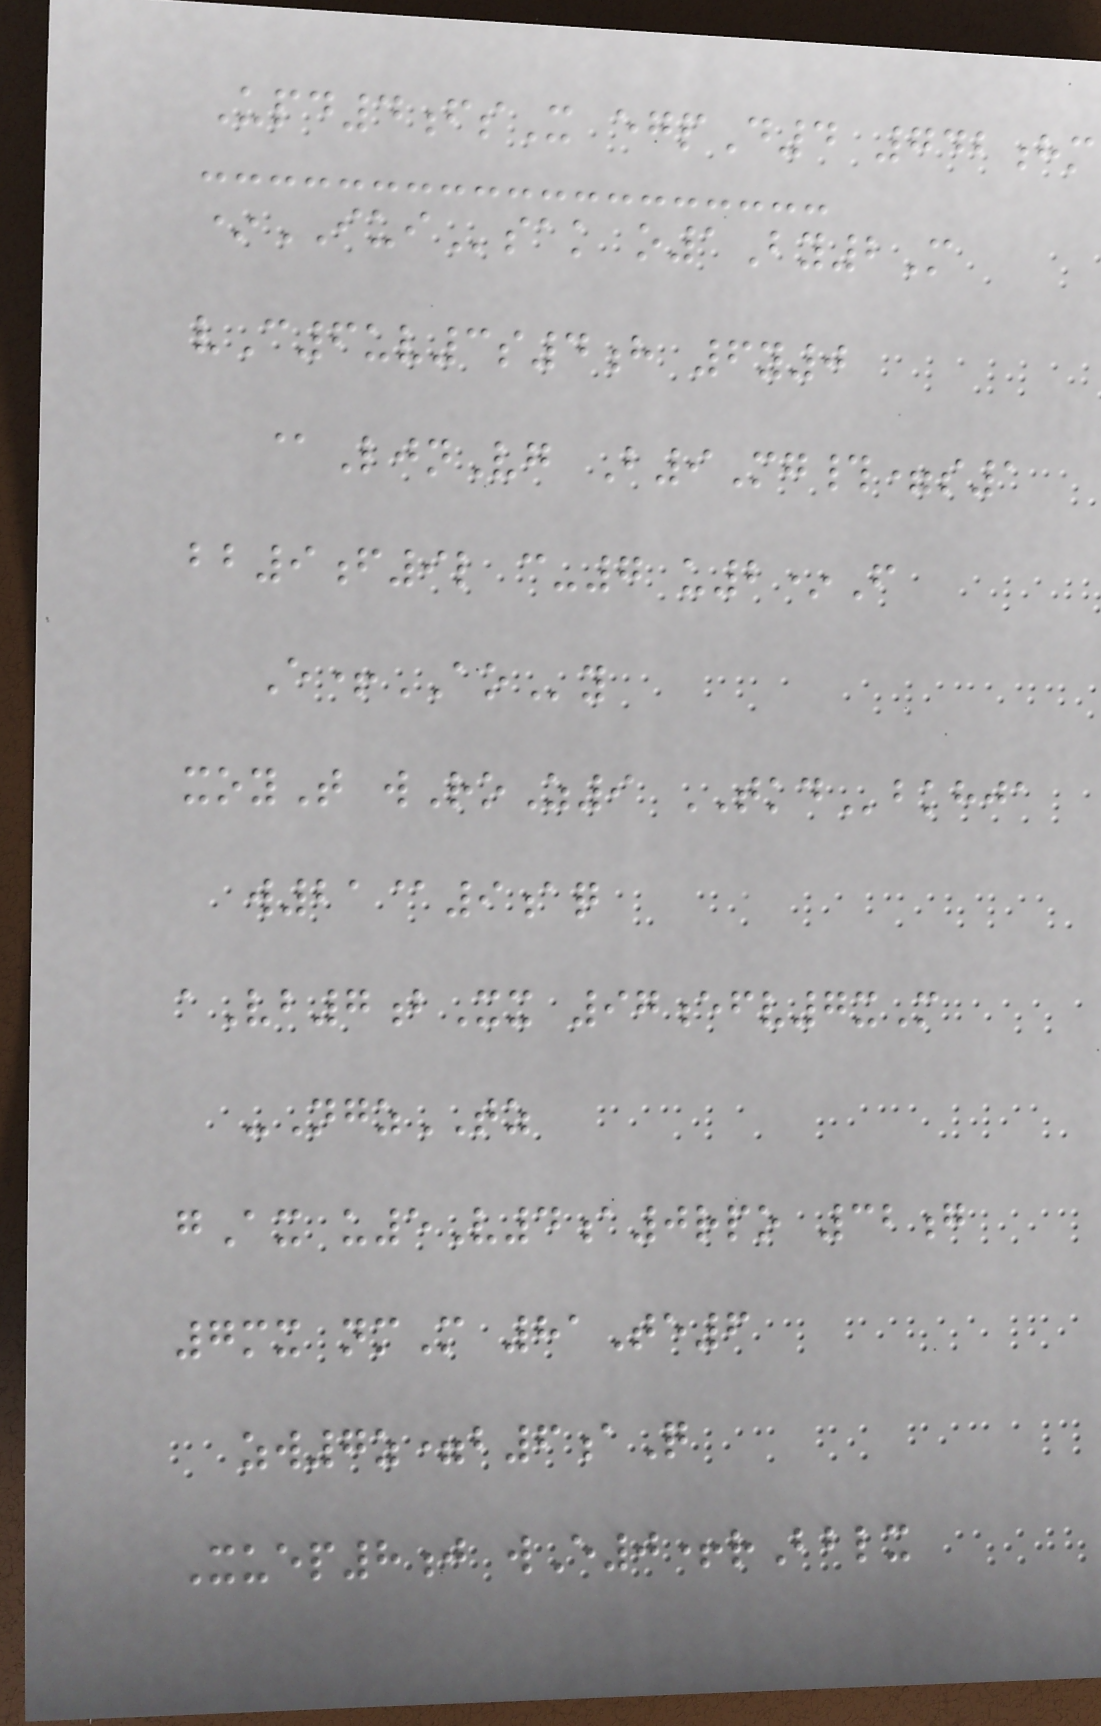Upd4fsX egpD4 742hm
*IUIsak o1By2M
vC6uv3s4h 6y0
@LjnVg B9Mg#=s1
bb9f9l c-7 u2*F
E+AOy
xoyT wRoZ9 TKDbkhja
w21@9aq
aVb7bXx 97efv7xM
-NgzTZ
gAx u5V4a0rpo 32g
7mx nmM 81Te6
zw7z=b6aQ
Xuep8j wE0+rBblx
